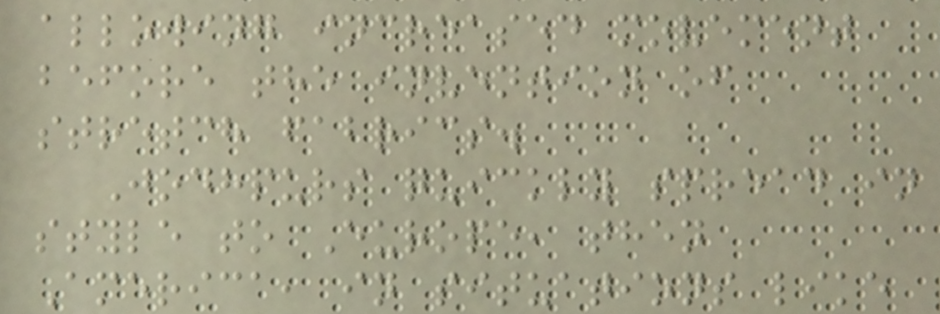allowing increased movement
before the invention of
stretch fabrics.
Jodhpurs quickly spread in
style to Europe, then
America, in situations like
